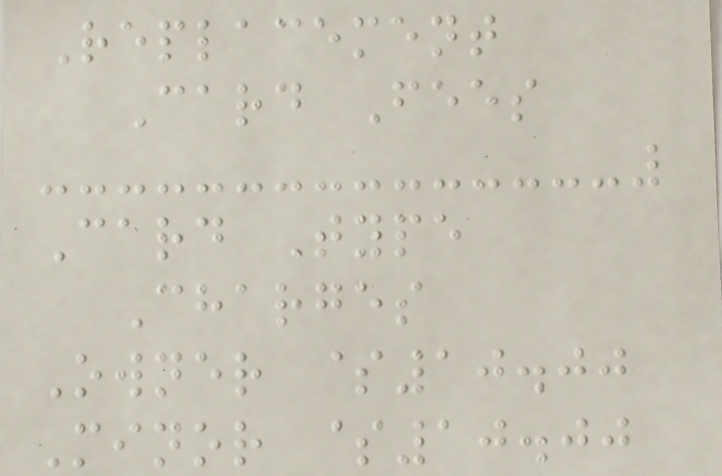Replacement
Card Fees
Card Type
Charges
Owner $10.00
Minor $10.00
